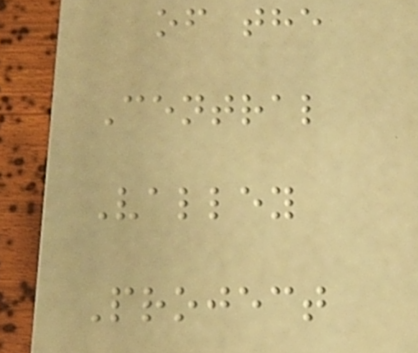of the
Central
Valley
Project
